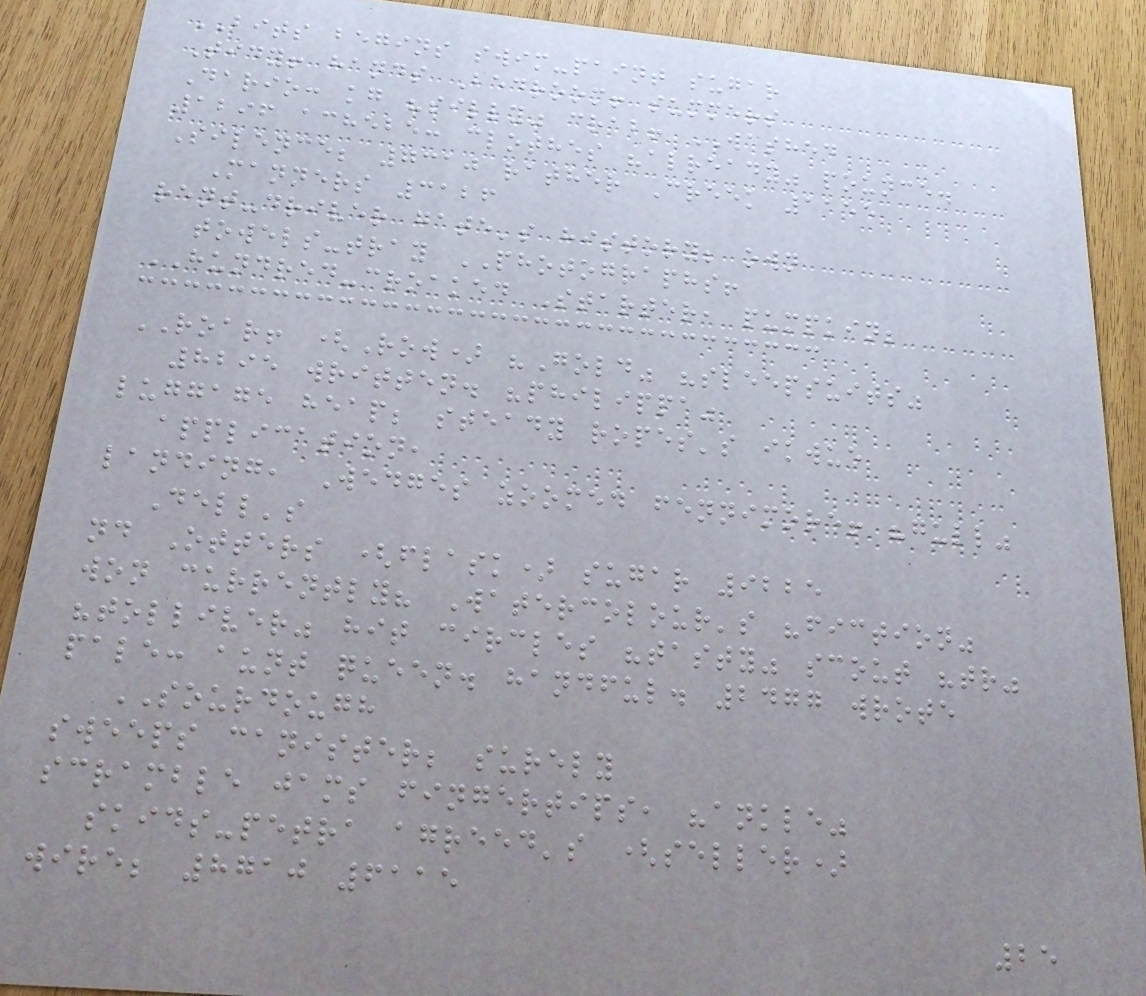BITS begins swim-paint sugar
Tidy! hands Bedroom! summers
Dario: kg "silly" crab! WASHED
1296 achebe: clothes "already" pounce.
Silence; 7310 rather Creek 1155
Manners 3126
rent-driver gate's history; own
towels-tray PHOTOGRAPHS!
HUNDRED-croaked Starter, pumpkin;
ROAR! (Row) "Gold" "sleepsuits"
8295 written. "philippa"
luggage heap; steady ropes's ikwue
application,
landing, Wedges zoomed fennimore! "gull"
Dell's
nd Otters (flask) sugar 9225
won currently? Watercolour's "fiction"
"tolliver" hit circles "tasty" scout "tr"
pale: aunt queen. handful. 2477 wrote
SOURDOUGH
sweeps canister; surely
scramble jams fingertips, "ankle"
skids-petra agreed's (seller)
wire; 8710 6115
25
